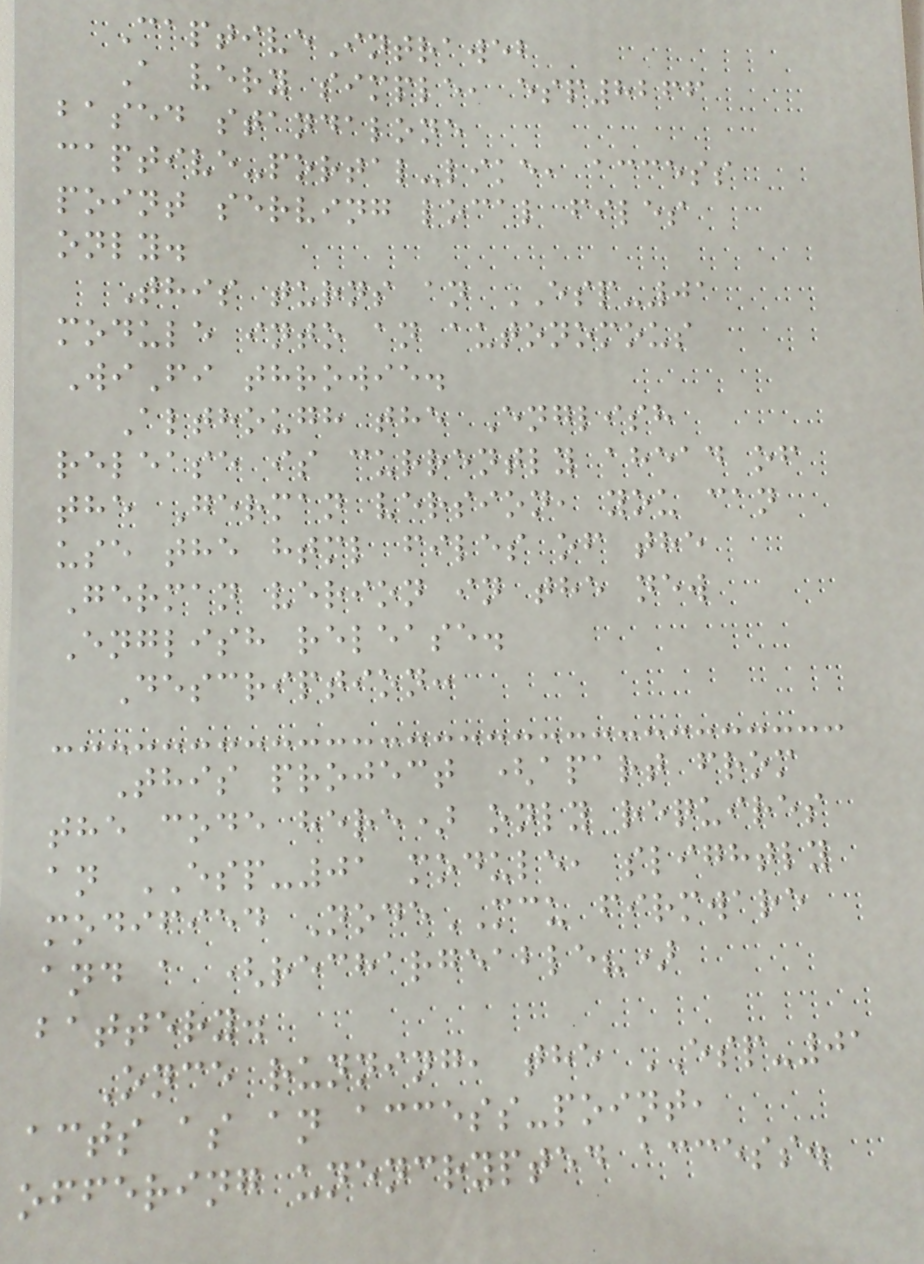CaptiveIntraweb
A very simple, esp8266
based standalone
captive-portal-like, access
point serving local files
only.
This turns an ESP-01
module into an autonomous
WiFi throwie.
Although the English
release is currently ahead of
the German version, you can
use the html files of the
German verion in the new
English release.
Description:
This project (apart from
the code here) only requires
an ESP-01 module, slightly
modified NodeMCU firmware
and a (rechargeable?)
battery.
Once running, the ESP-01
acts as an access-point,
offering unencrypted access.
